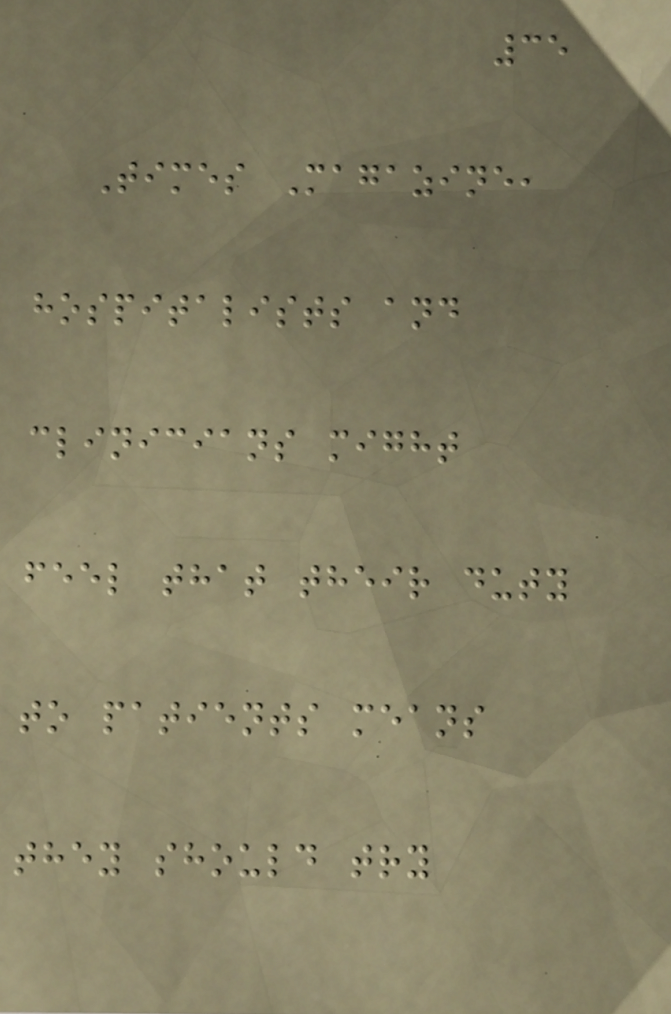35
Times Magazine,
hospitalists and
clinicians might
feel that their duty
to patients means
they should try
